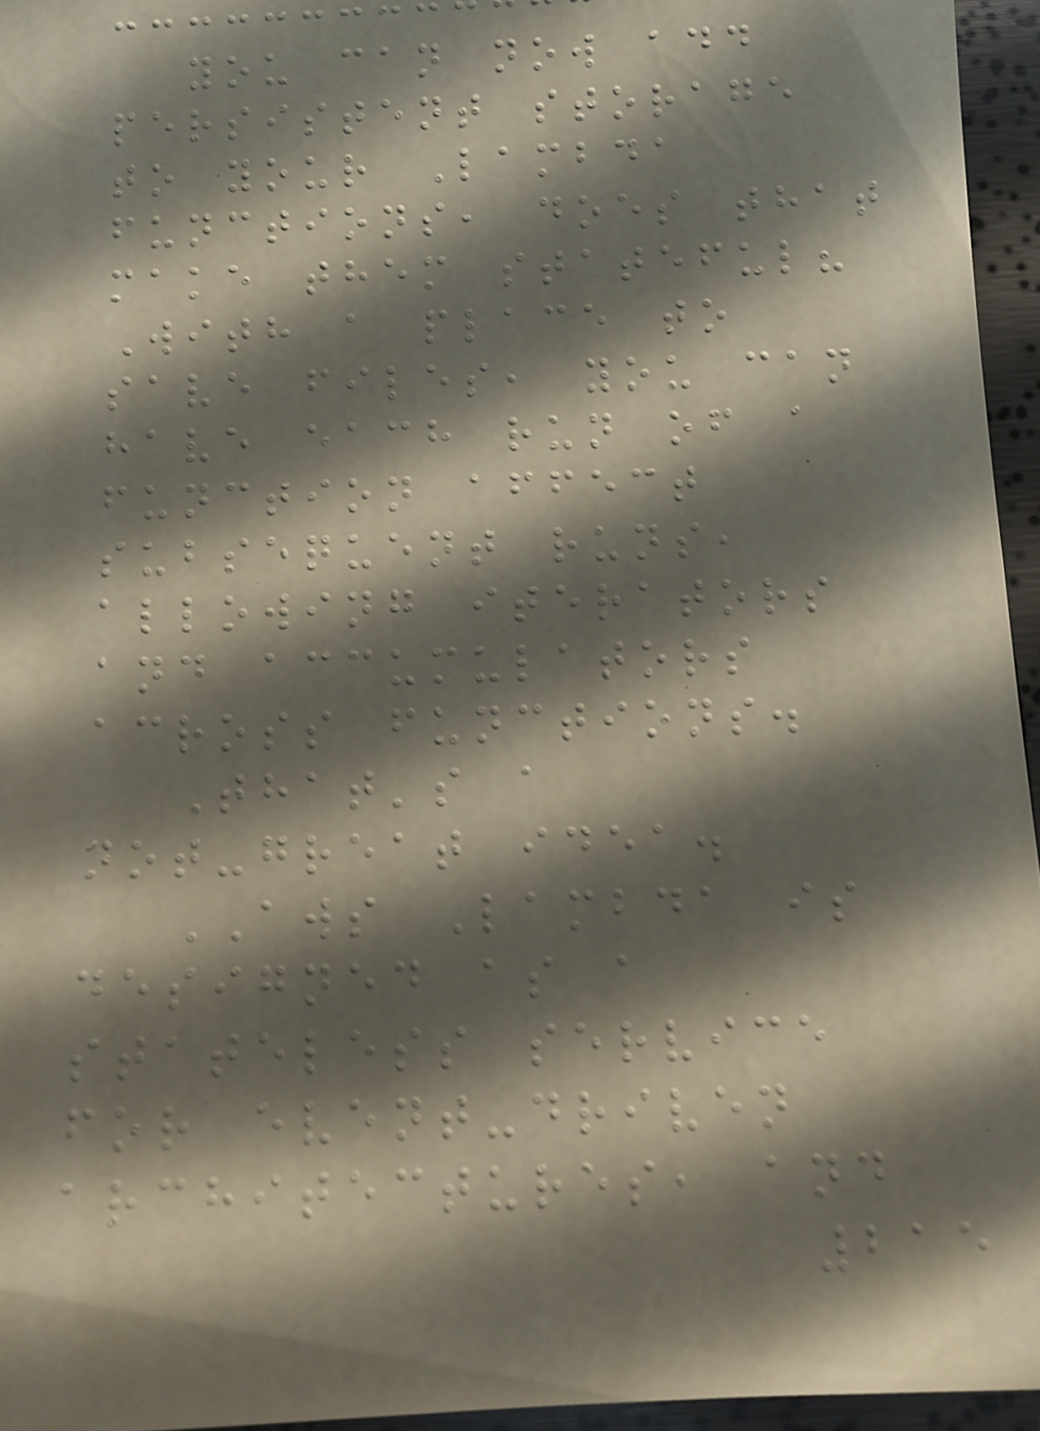you can now add
persistent storage
to your Lambda
functions, does that
make them stateful?
With a place to
save files, you can
have each run of a
function affect
subsequent runs,
allowing iterators
and accumulators
across functions.
That's a
not-great idea.
AWS Lambda is
designed as a
stateless service
for event-driven
architectures, and
215
